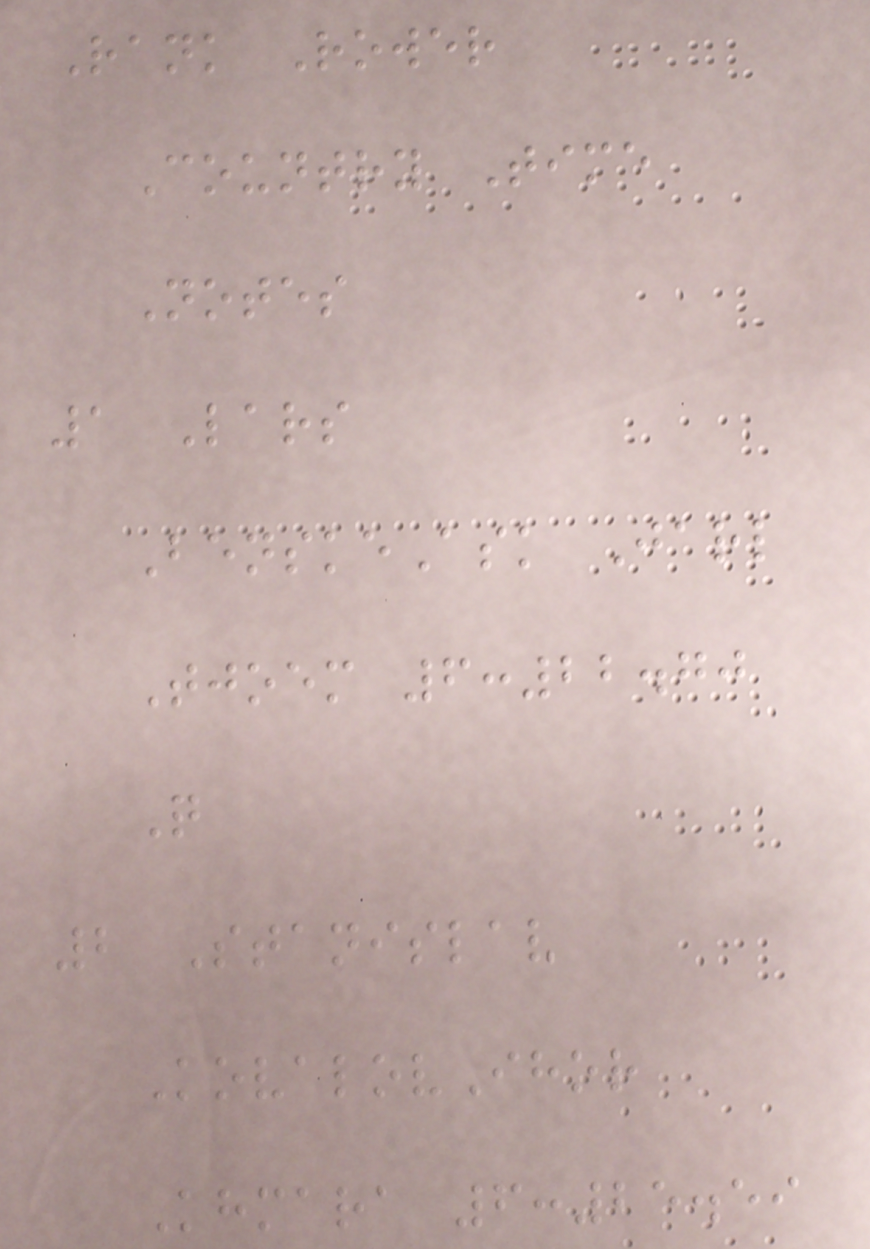Rank Rower
Country Time
Notes
1 Lars
BenskeAsk Jarl
Tjoem 6:22.70
Q
2 Stanislav
KovalovIhor
Khmara 6:25.59
